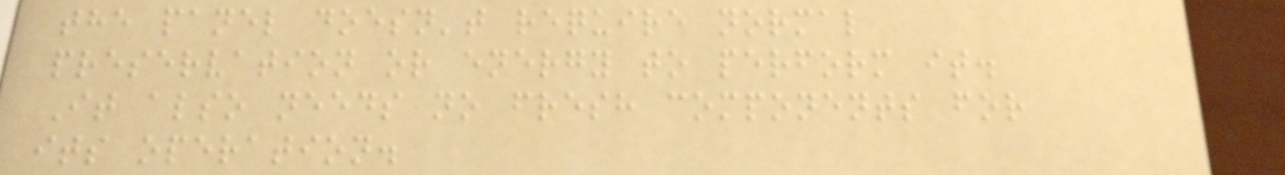the panel doesn't require normal
preservation or energy to perform it.
It also needs no fresh components for
its operation.
